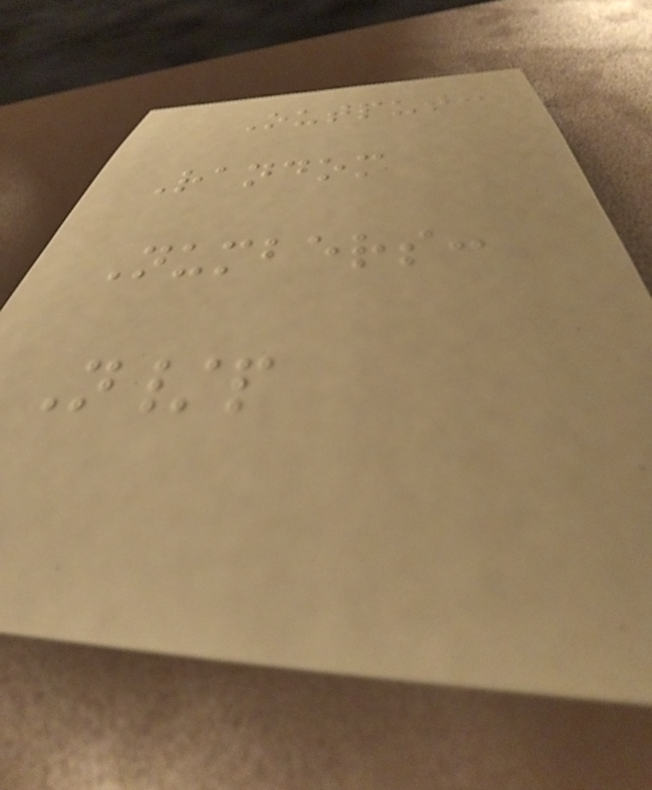Output:
Random
Numbers:
N/p
